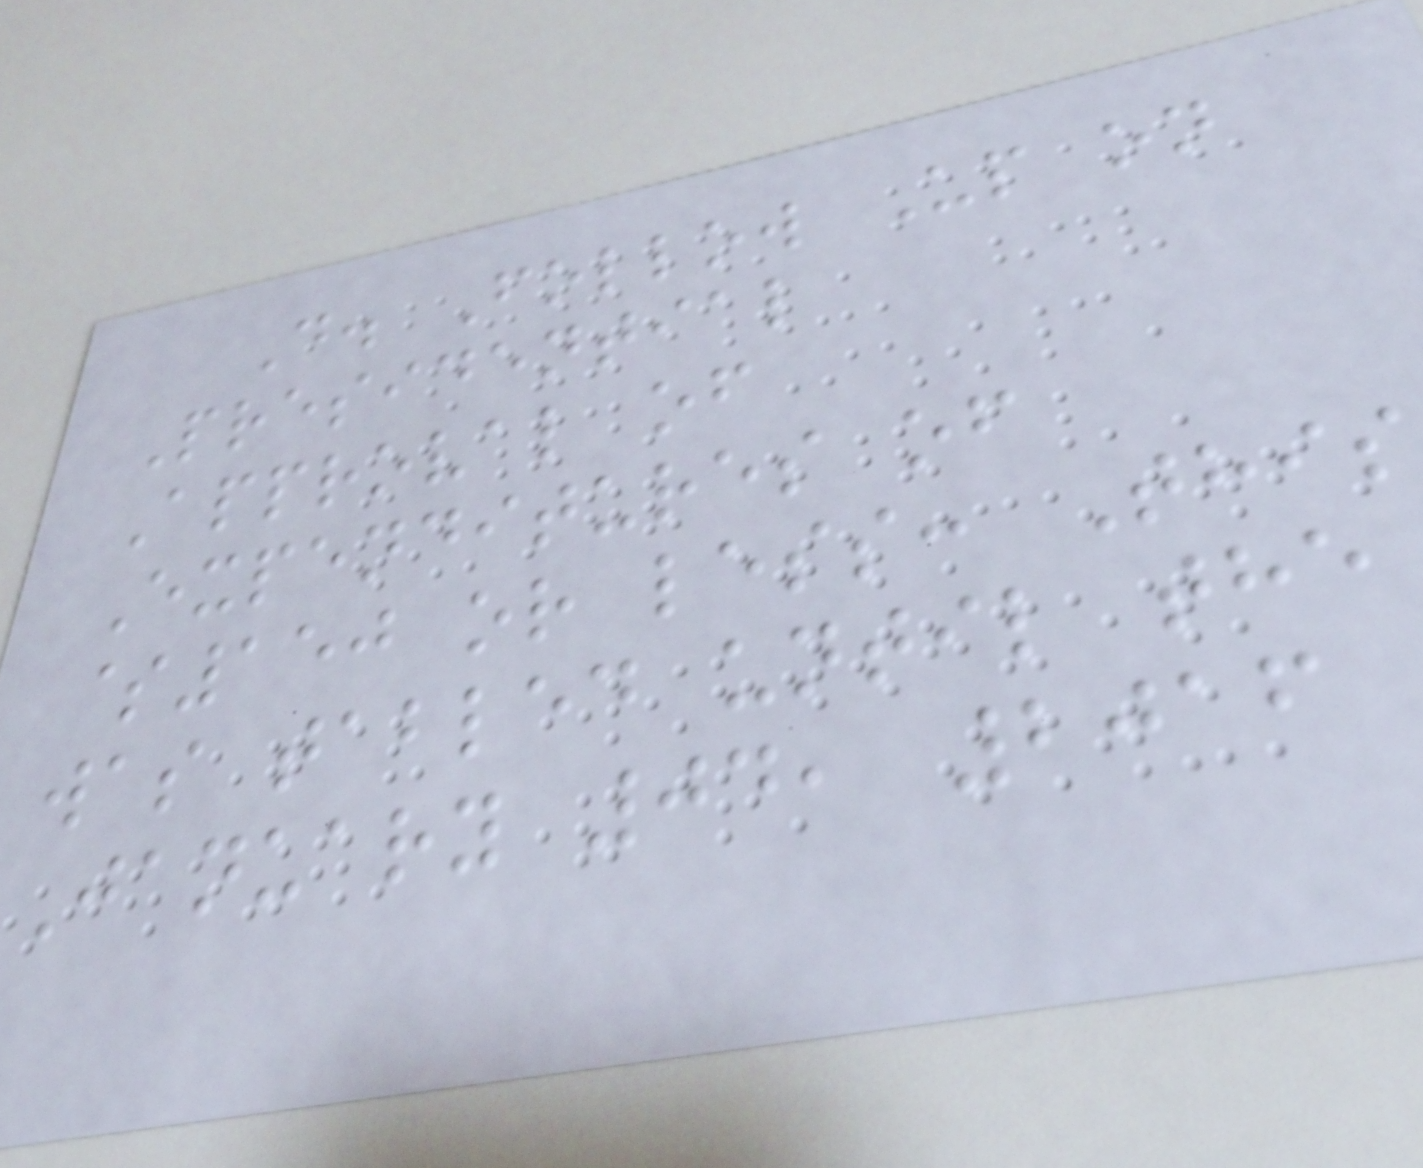D. Follow Up on
Presidential
Approval of
Expenditures of
$150 or less: This
was tabled until the
January 04, 2016
